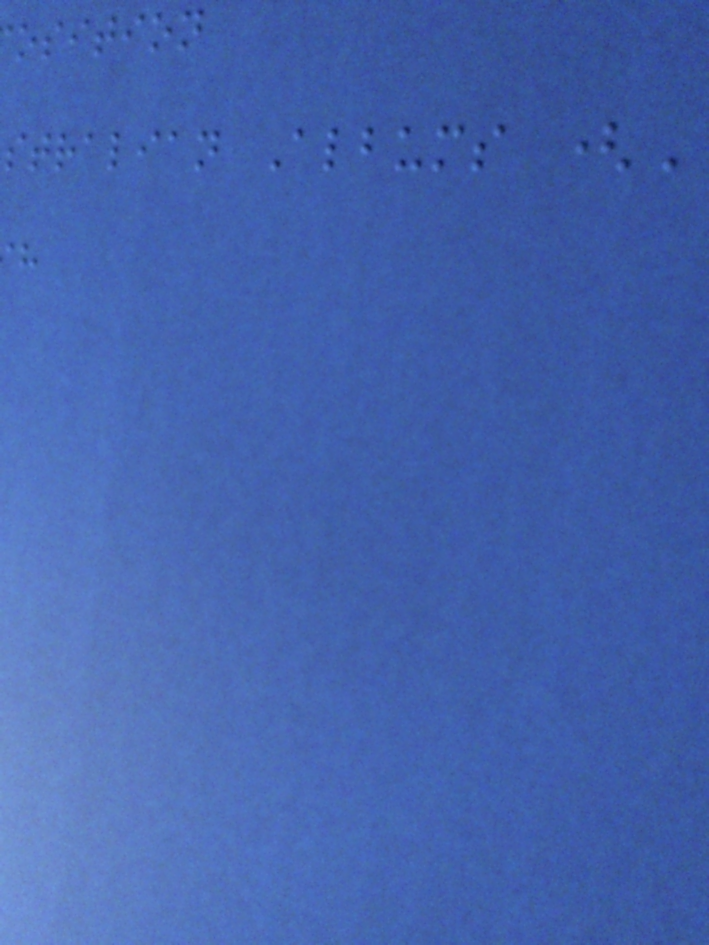osition
stralian Albums (
